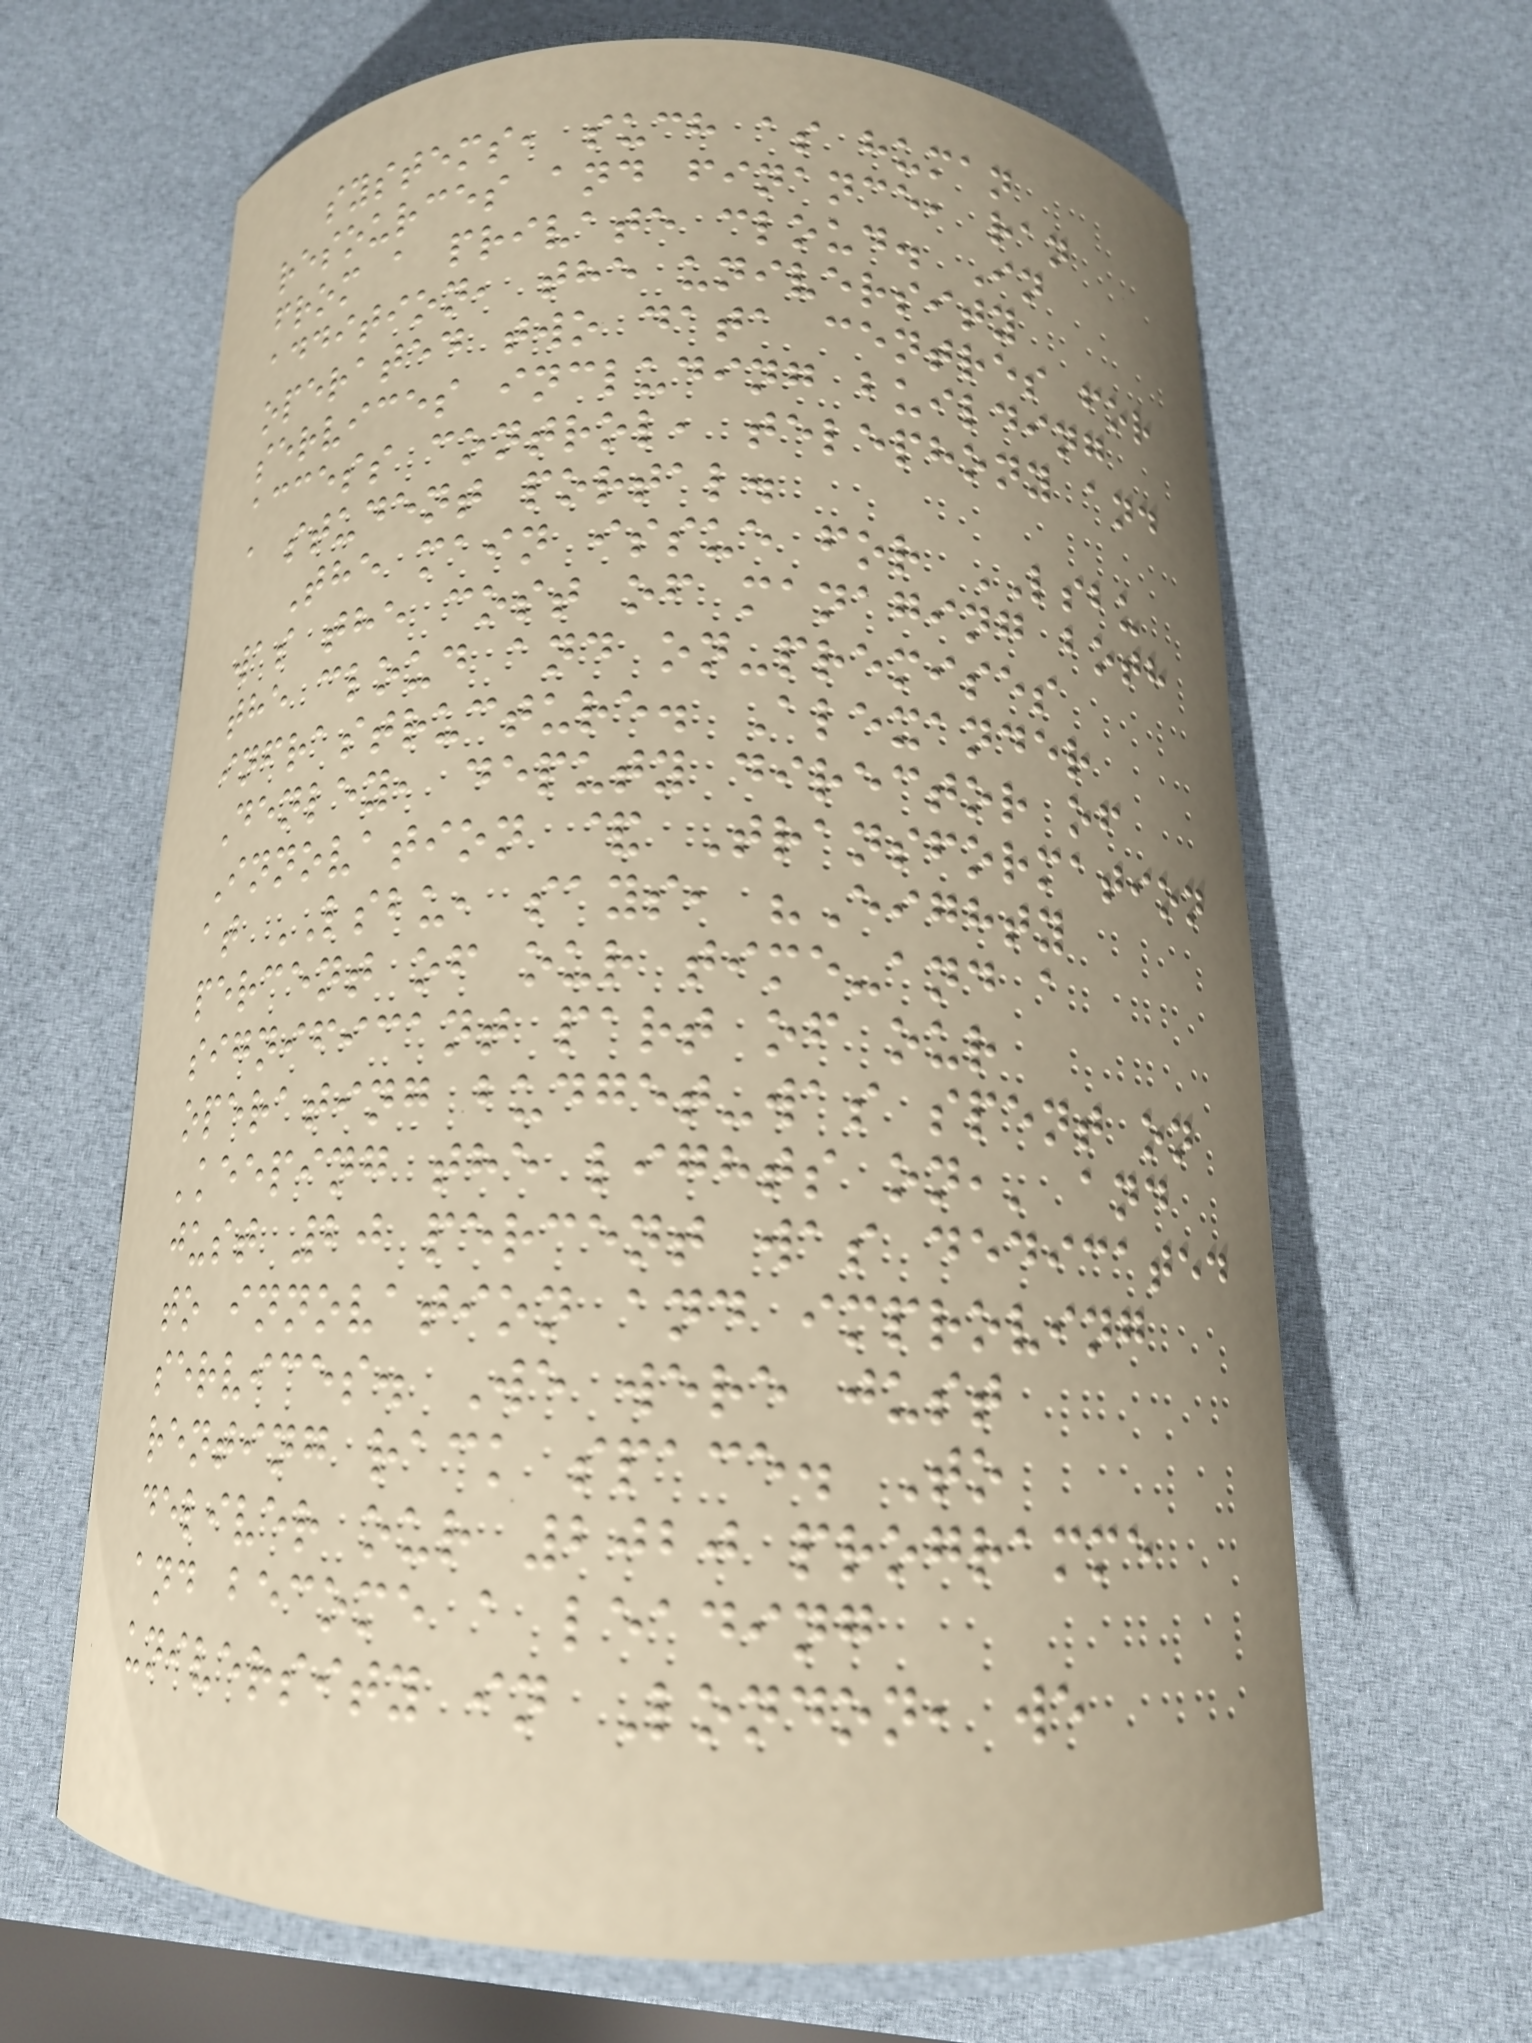systems, such as human
resources and finance, ran
from a private cloud. In
addition, the university
operated two data centres for
services including building
access control, telephony and
a student portal.
The main issue for LSBU
was the cost of managing both
the cloud and on-premises
infrastructure. Alexander
Denley, deputy director of
Innovation & Transformation
at LSBU, says, "Eighty
percent of our time-and a
significant part of our
operating budget-was spent on
'keeping the lights on,' and
just 20 percent was dedicated
to innovation and improving
services. We were just
renting rack space. To
deliver our 2020 programme
and become a leading
university in London, we
